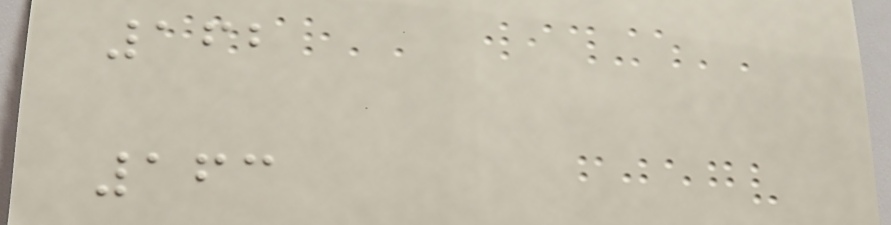162
163
